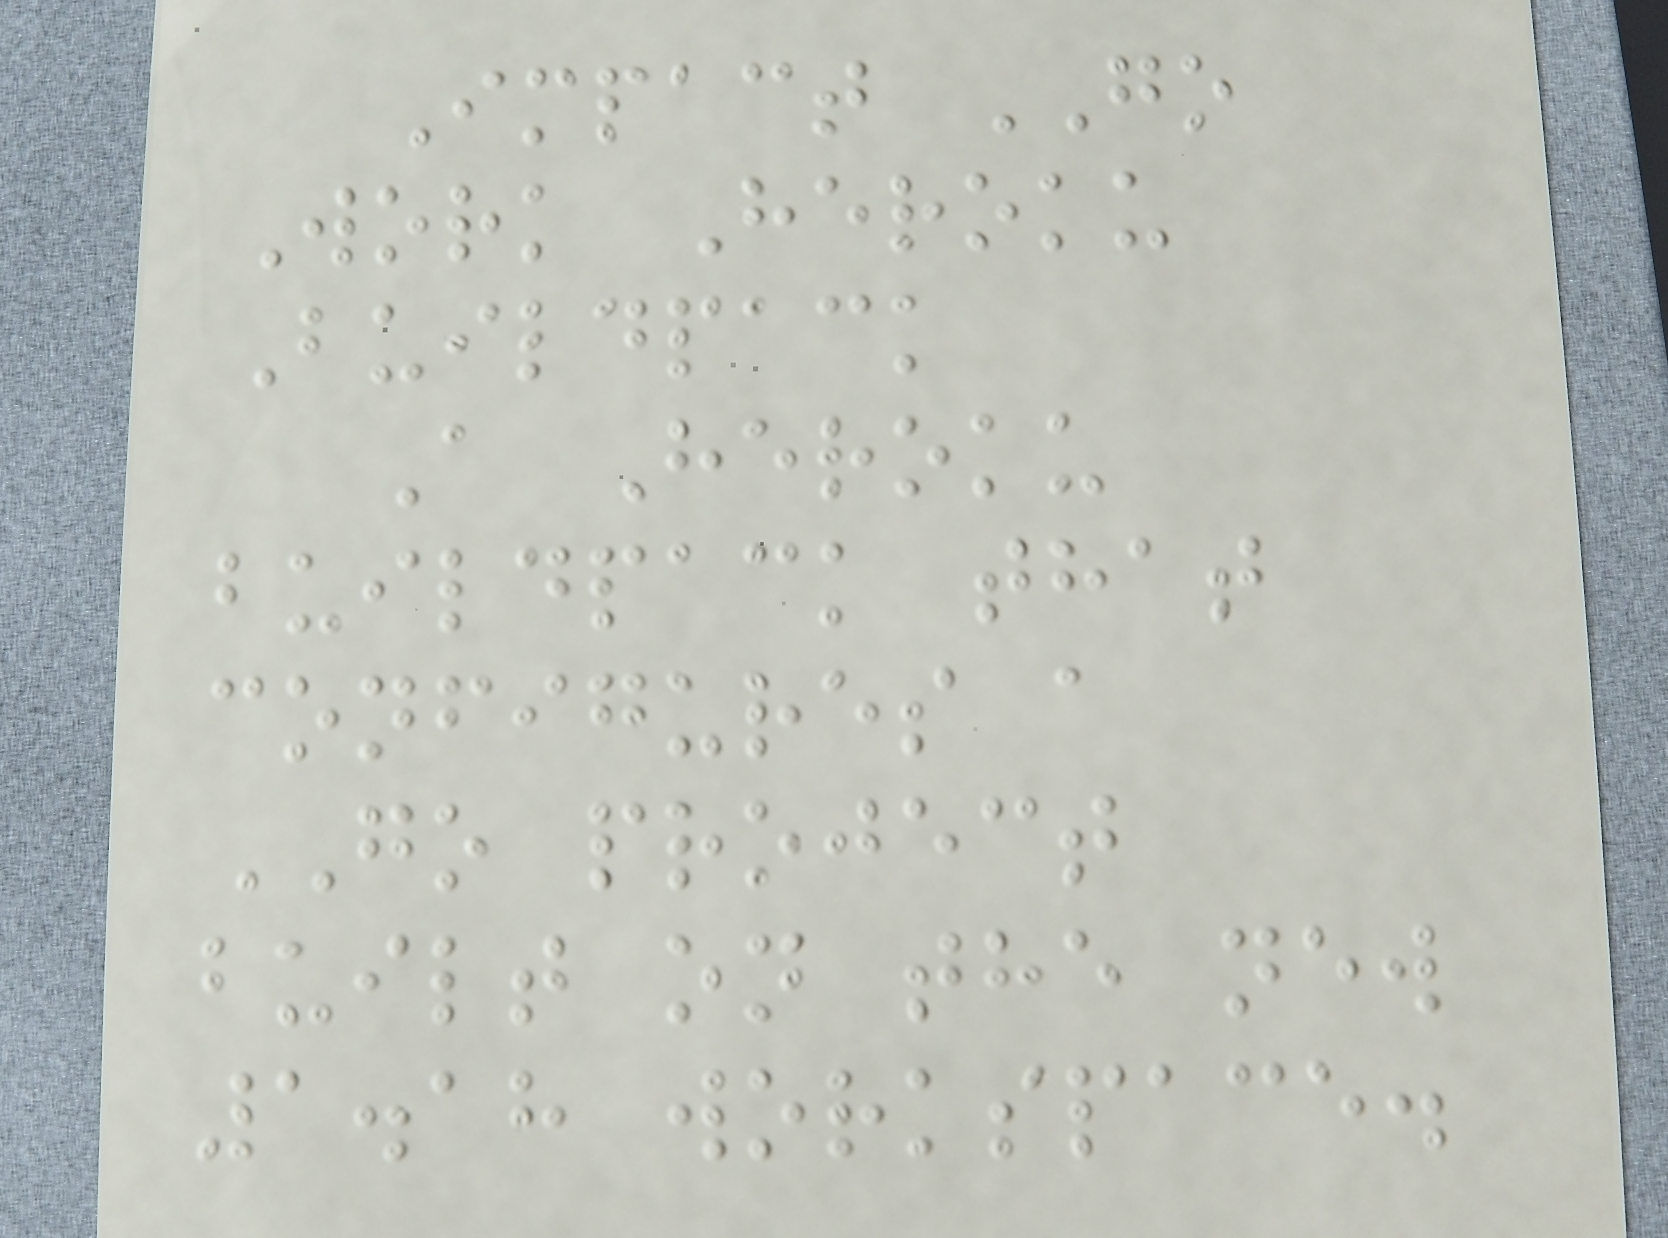Impact GO
Work Heroku
Buildpack
A Heroku
buildpack that
configures a
GO project
built on the new
1.18 workspace.
